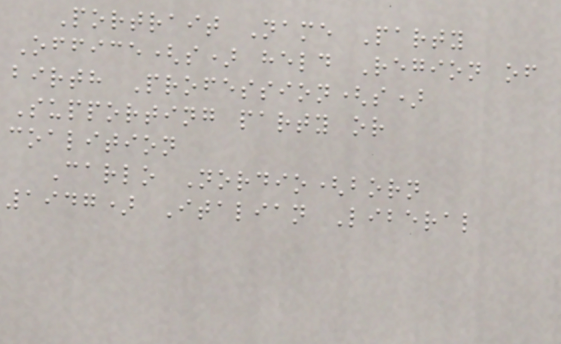Portrait Name Party
Office(s) held Region of
birth Profession(s)
Supporting party or
coalition
Carlo Nordio(born
1947) Italian Liberal
